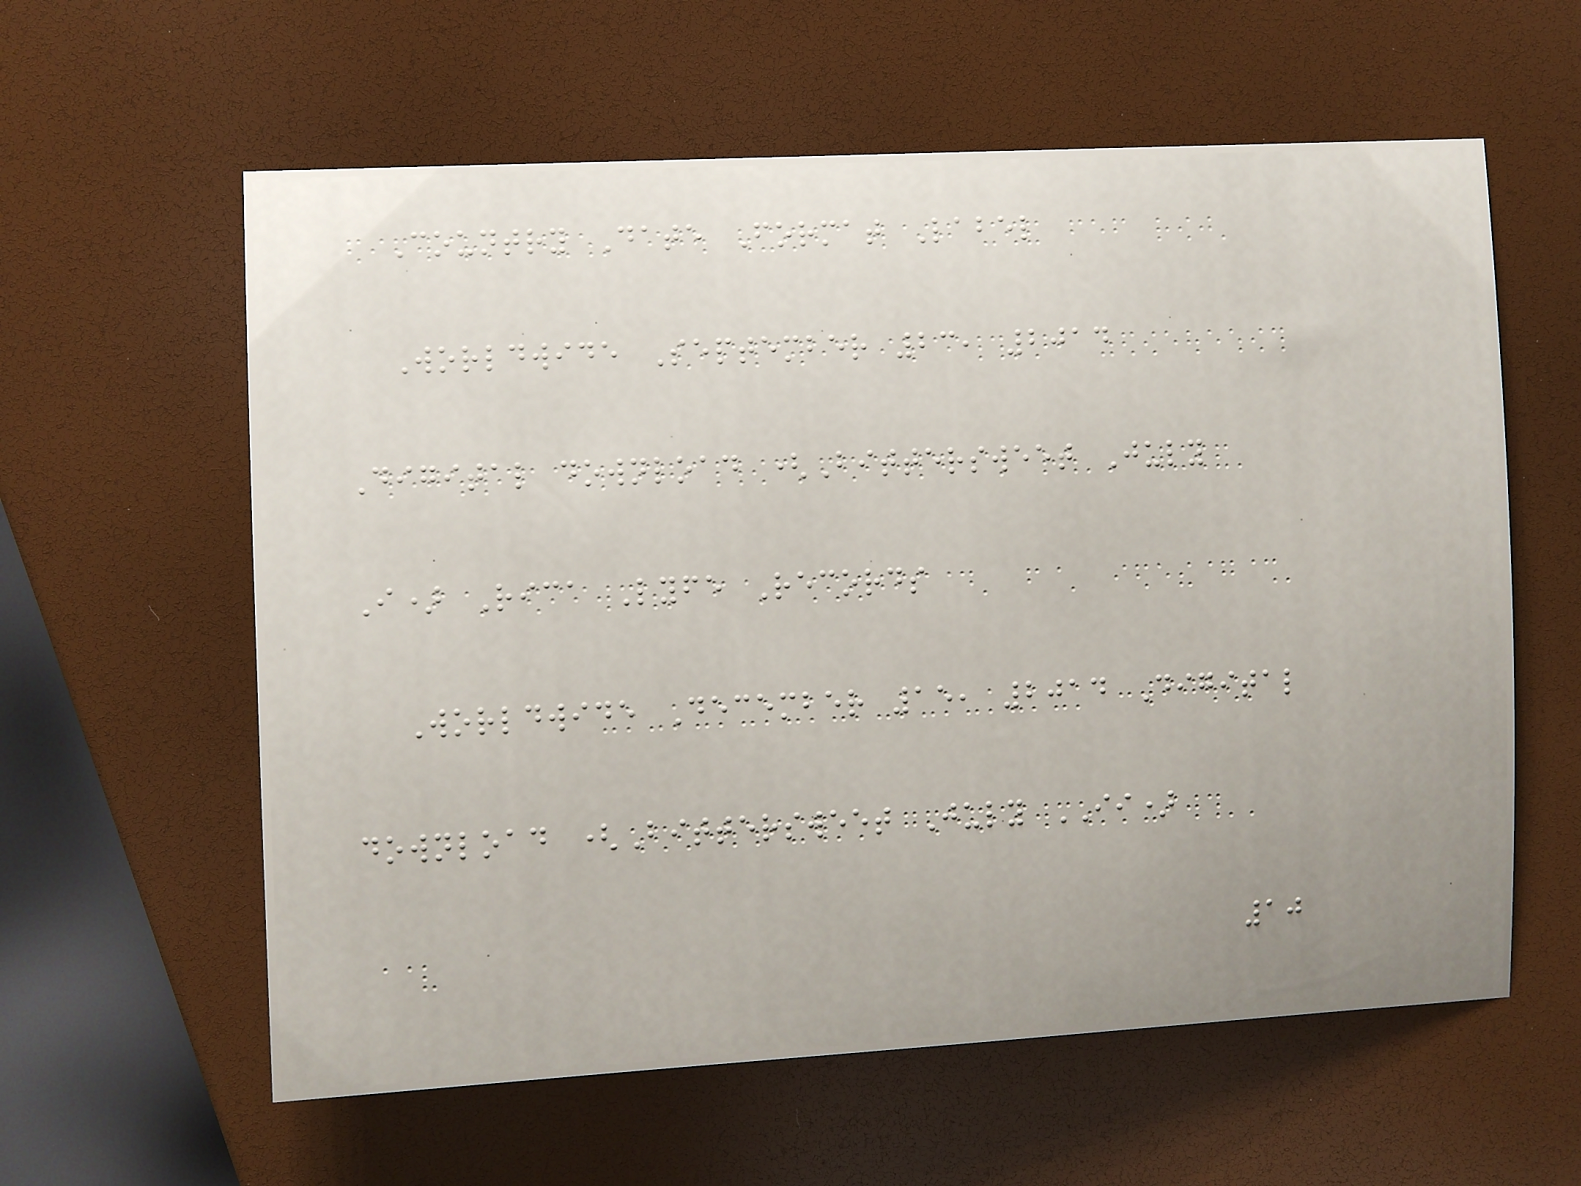Country Date Format Label
Worldwide September 23, 2014
Digital download (Bittersweet July
I) Rica Lyfe Records
Worldwide December 15, 2014 Digital
download (Bittersweet July II)
10
